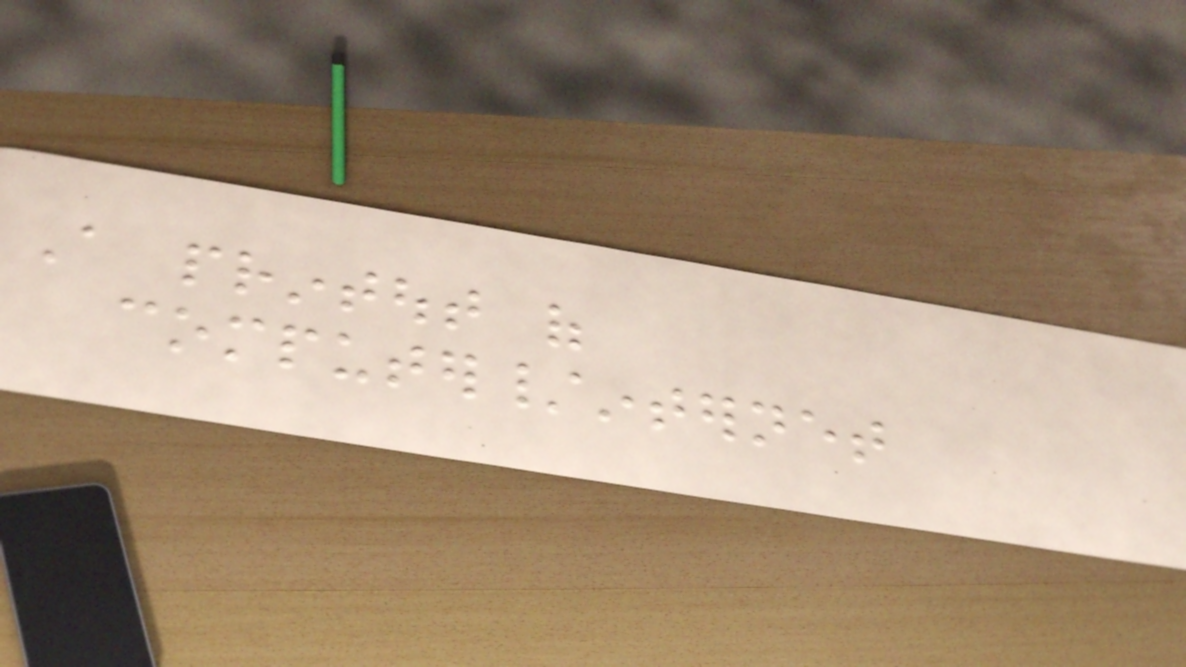A printout of
computer/internet
